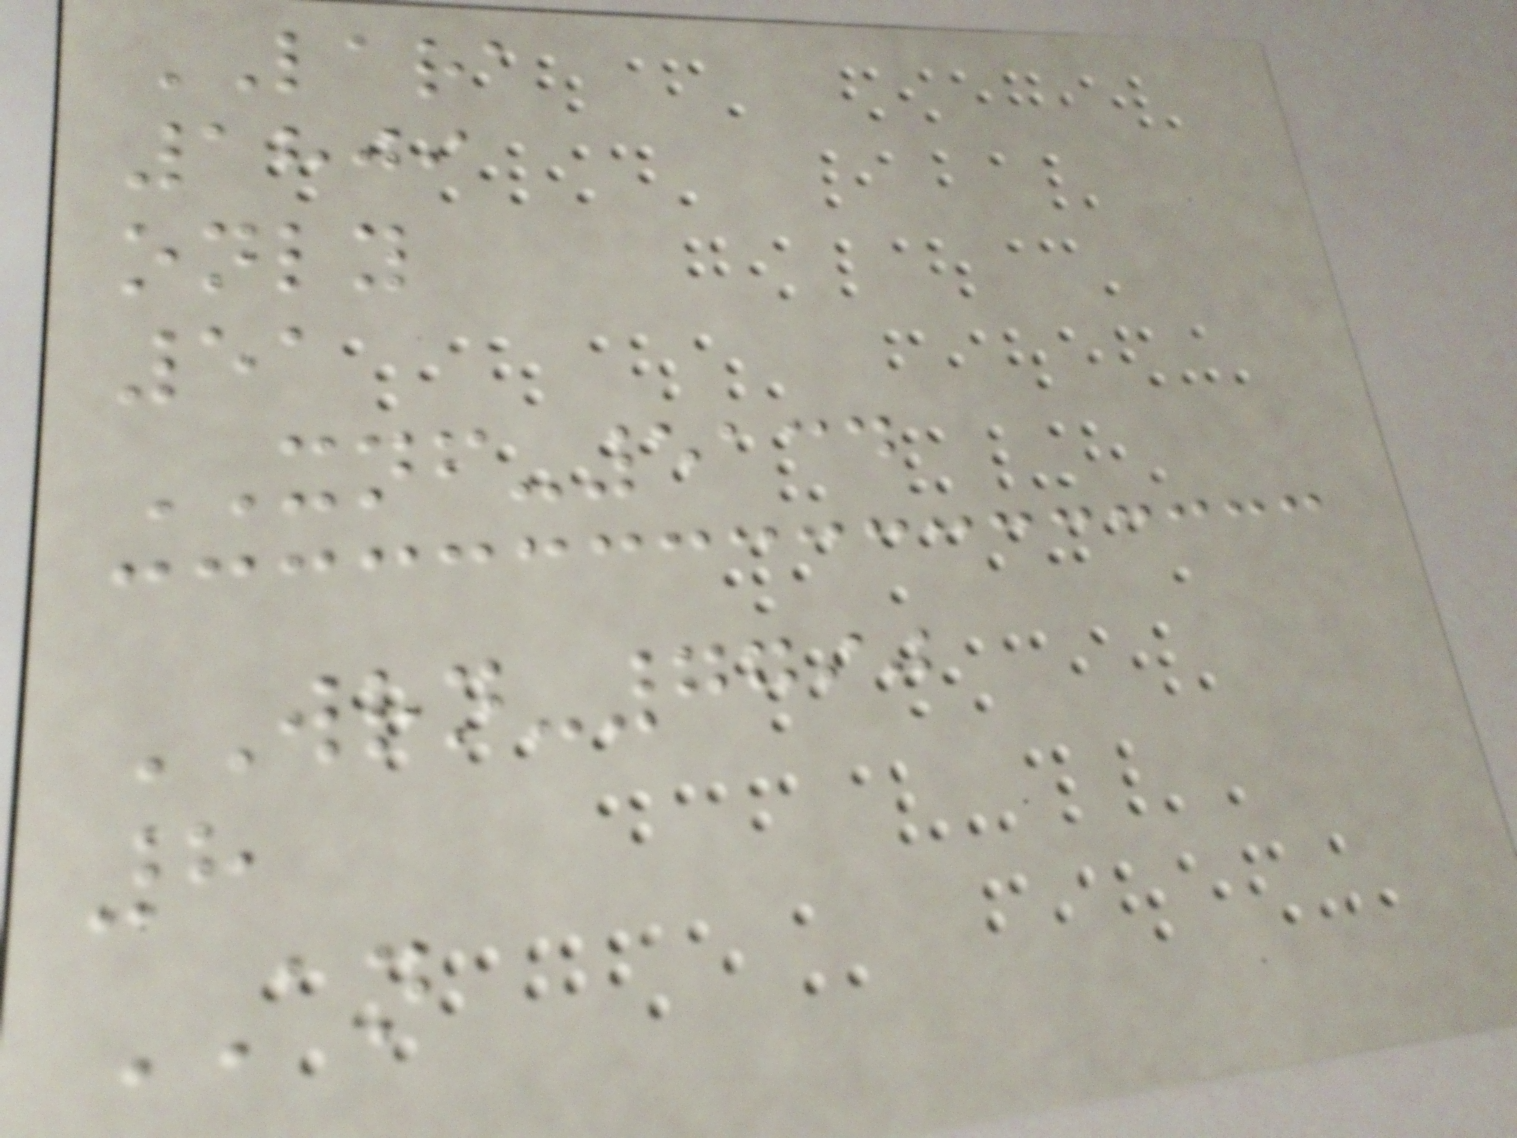LARA
1809
only
51
XNF-5134
WRN-7790
8
AN
